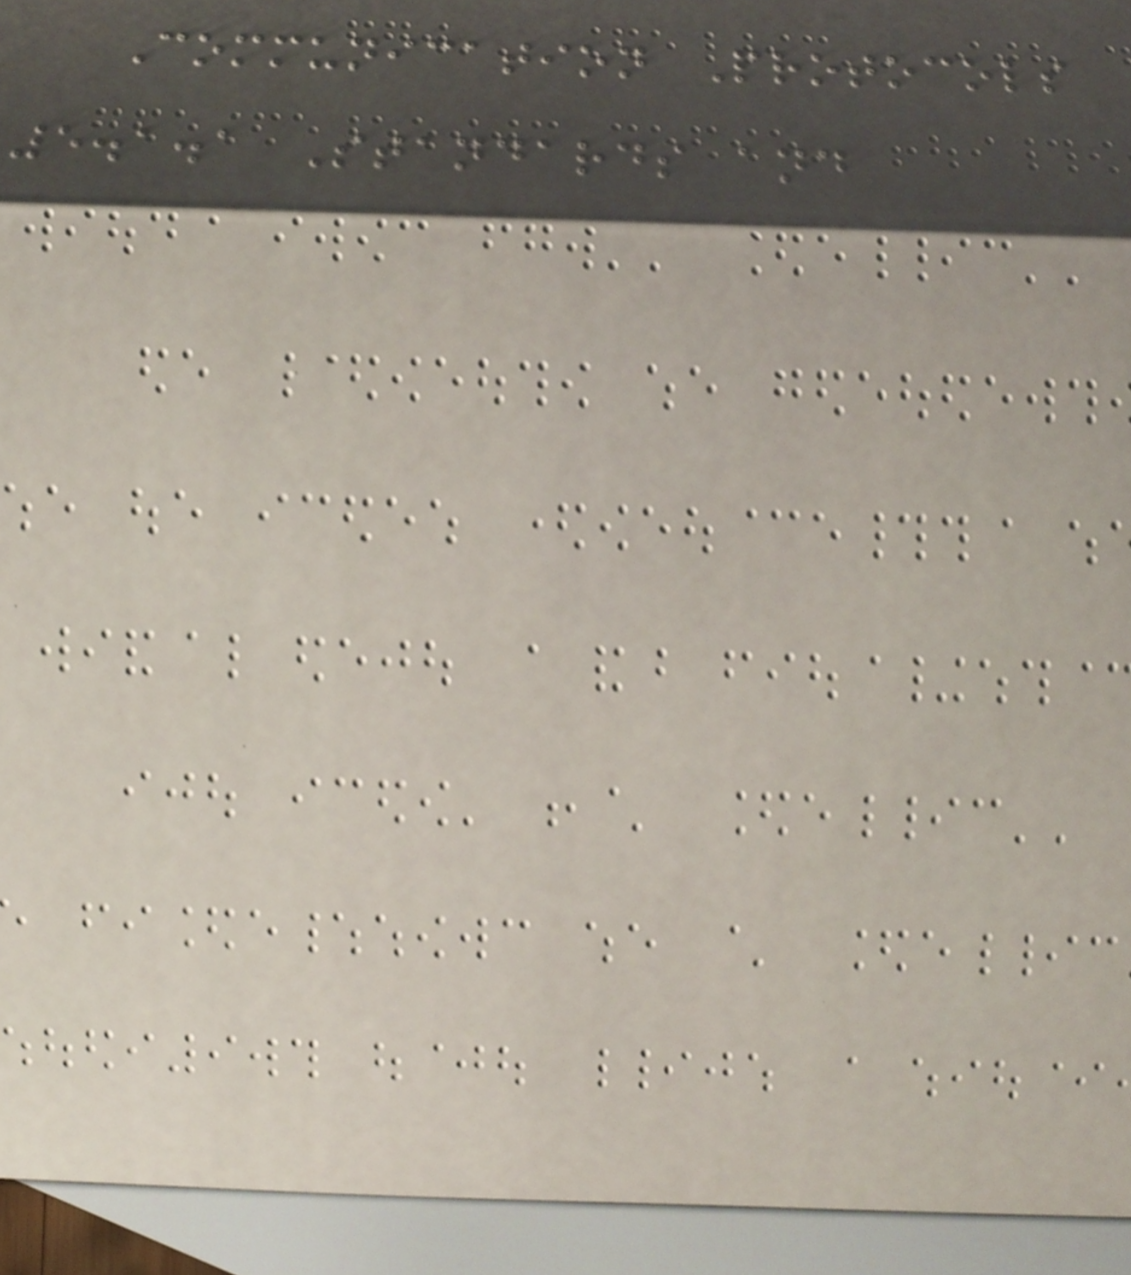Communication Protocols
5.1.1 Standards and
